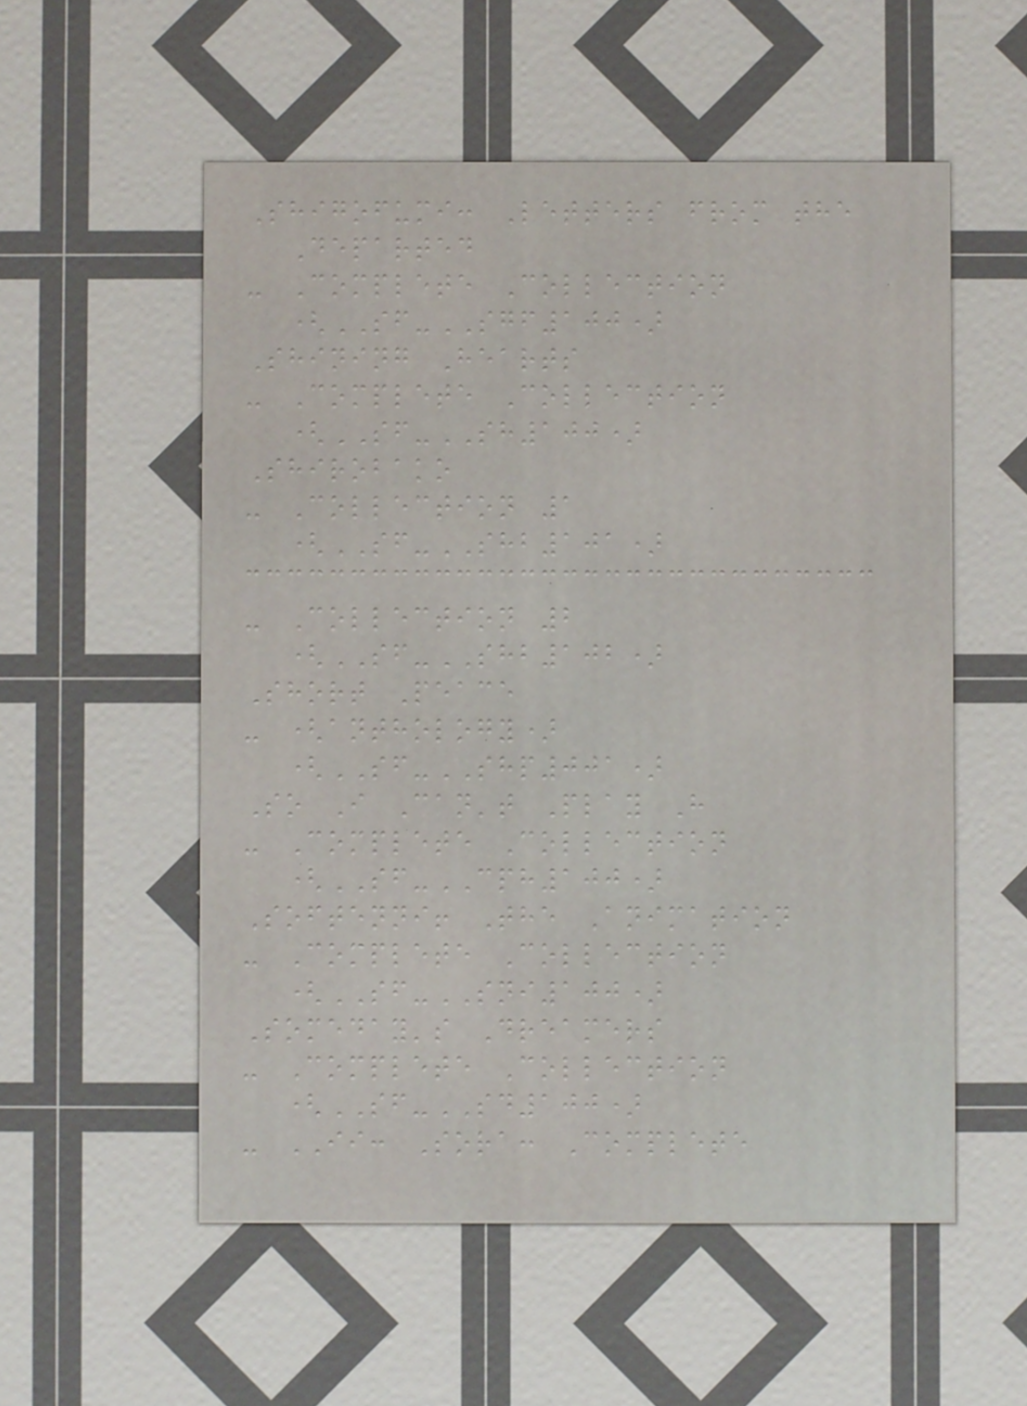Shigofumi: Letters from the
Departed
- Complete Collection
(SF-SGF100)
Shining Hearts
- Complete Collection
(SF-SH100)
Shirobako
- Collection 1
(SF-SHB101)
- Collection 2
(SF-SHB102)
Short Peace
- (anthology)
(SF-SHP001)
So I Can't Play H
- Complete Collection
(SF-CPH100)
Softenni! The Animation
- Complete Collection
(SF-SNI100)
Someday's Dreamers
- Complete Collection
(SF-SD100)
- II: Sora: Complete
